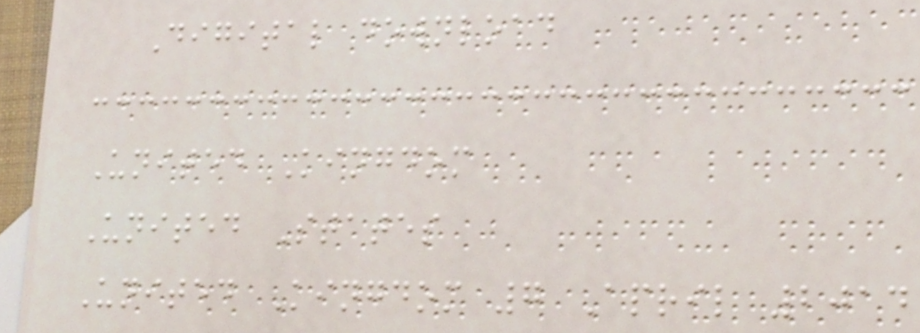Digital download
United Kingdom
United States
United Kingdom 7 April 2014
